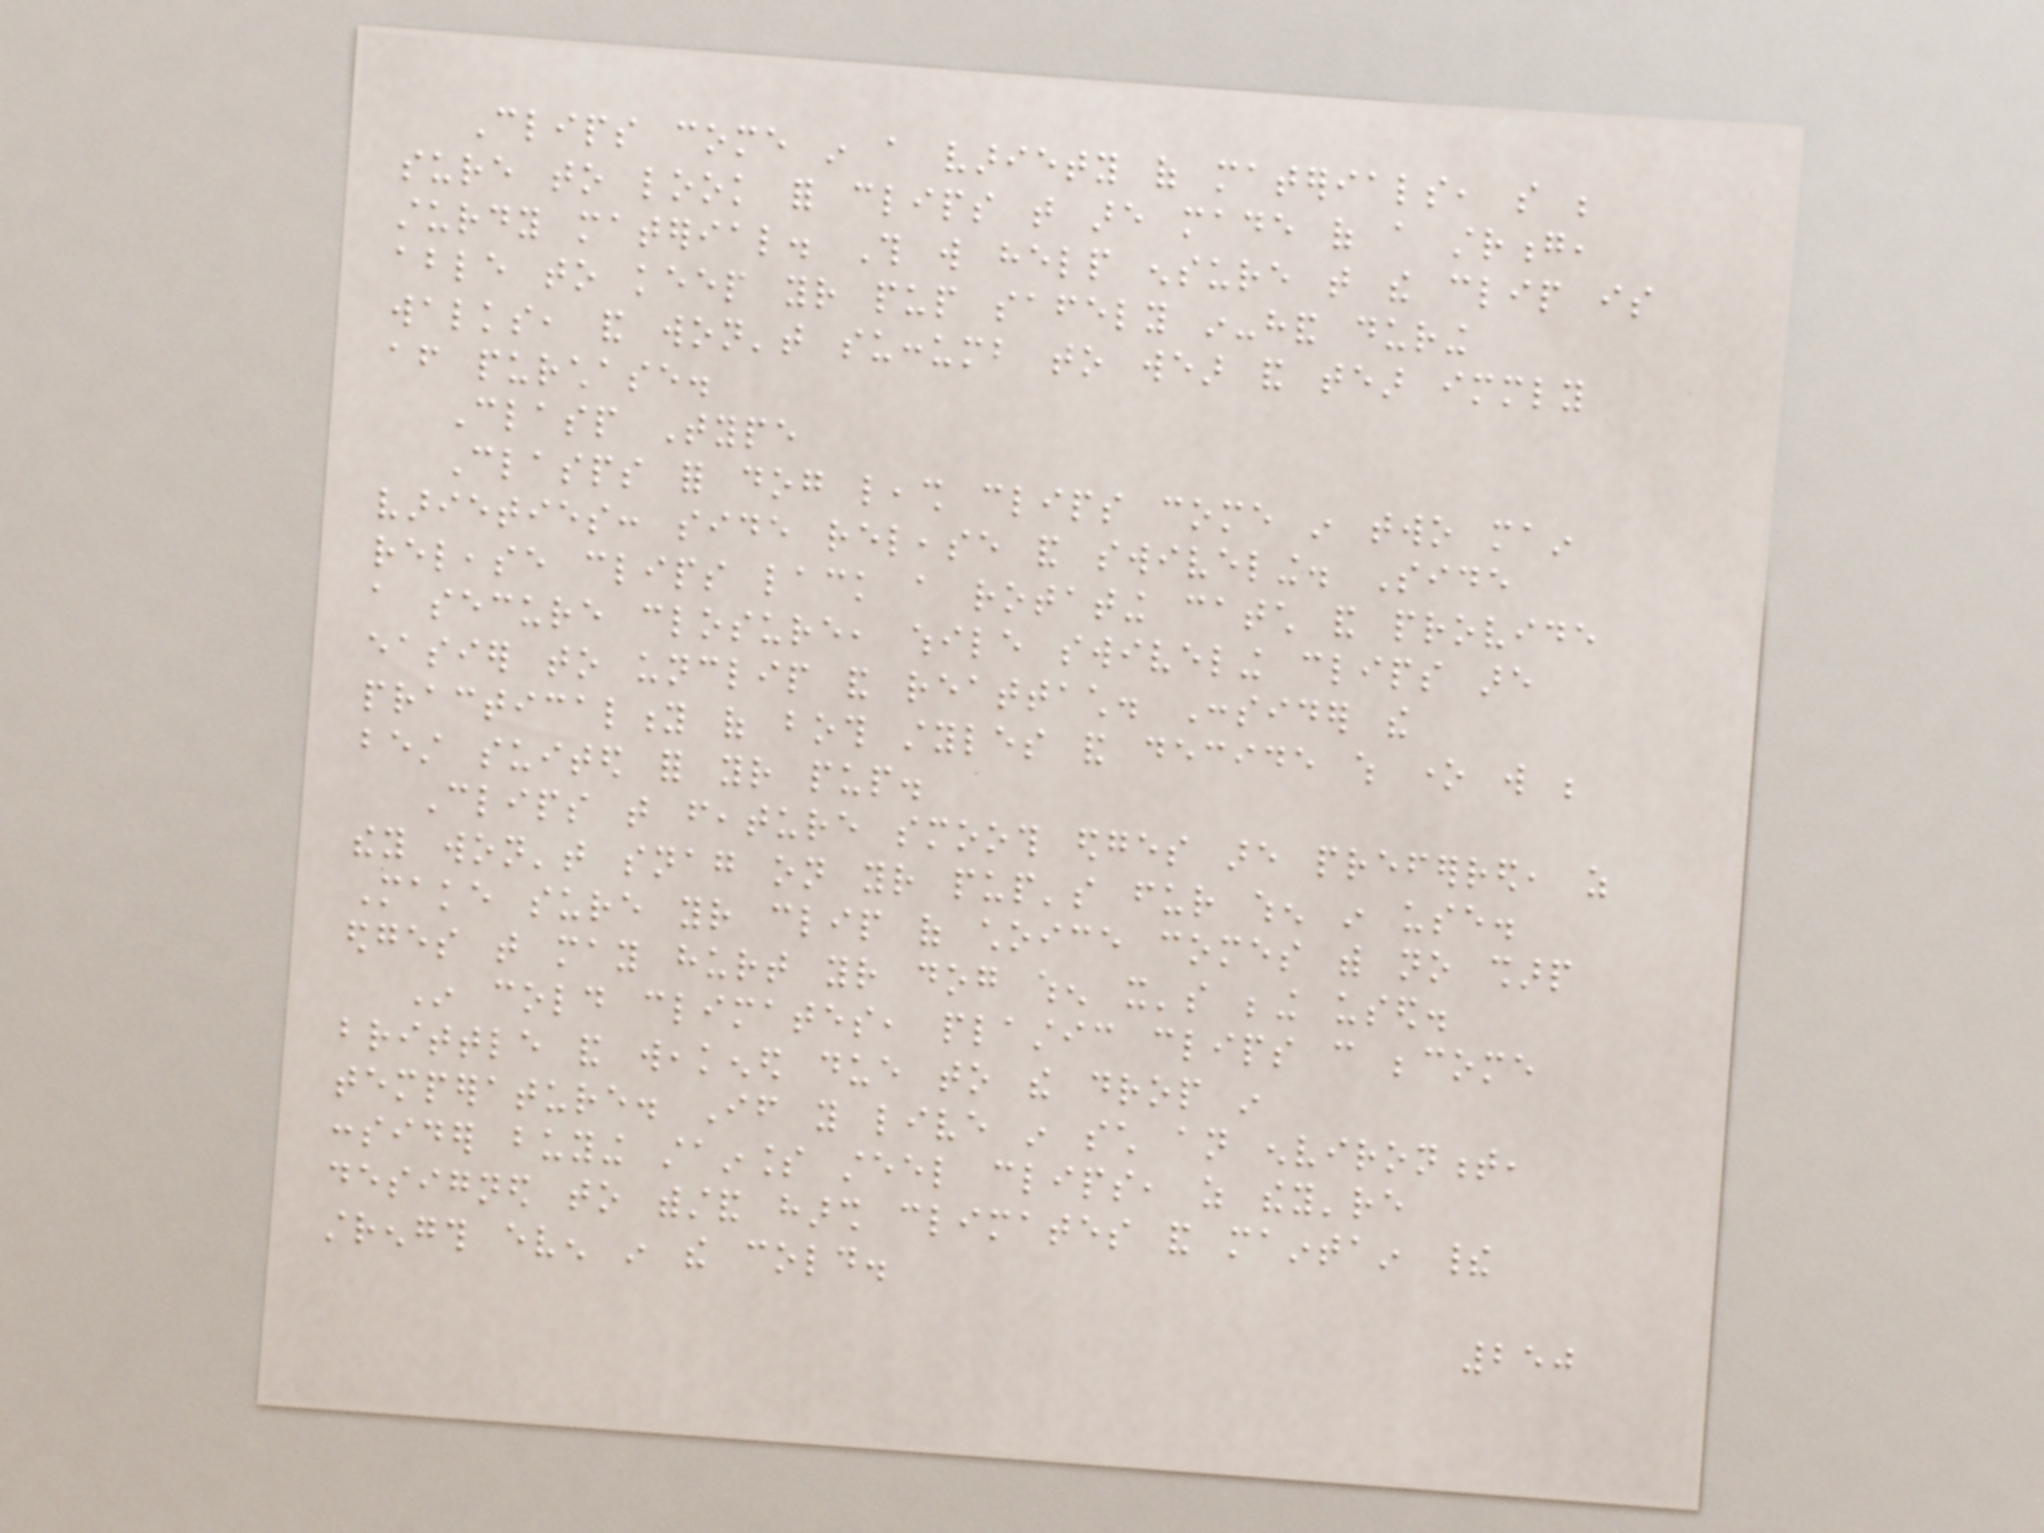Clips come in a variety of materials, so be
sure to look for clips that are made of a strong,
sturdy material. This will help ensure that the clip is
able to keep your pup safely in-hand during
walks, and won't succumb to wear and tear immediately
after purchase.
Clasp Type
Clasps for dog leash clips come in two main
varieties: side release and swiveling. Side
release clips lack a rotating catch and provide
a secure closure, while swiveling clips are
easier to unclip and reattach. Consider the
practicality of both styles and decide which one will be
best suited for your pup.
Clips that feature smooth edges are preferred, as
they won't snag on your pup's fur when in use.
Make sure your clip of choice comes with no sharp
edges that may hurt your dog when it's being used.
In cold climates, plastic clips can become
brittle and weakened due to the drop in
temperature. If you live in such an environment,
consider buying stainless steel clips, as they're
designed to withstand harsh climates and maintain their
strength even in the cold.
250
